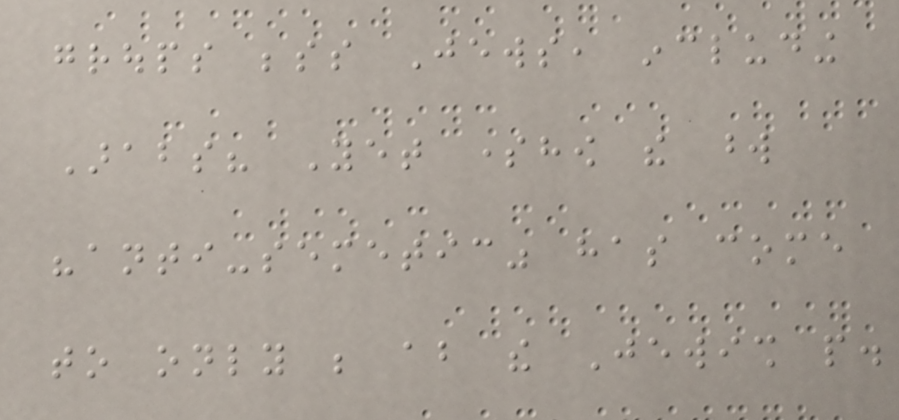groups besides Jews, including
Arabs? Yet somehow the word
"anti-semetic" has come
to only be about the Jewish people.
